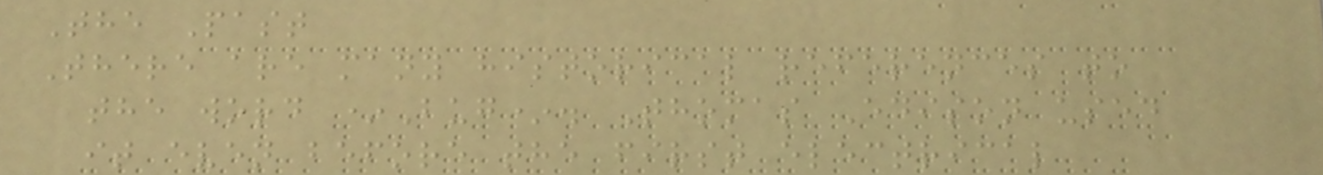The Past
There are many historical references to
the word *Bug*. Thomas Edison used
it even before the first electrical
